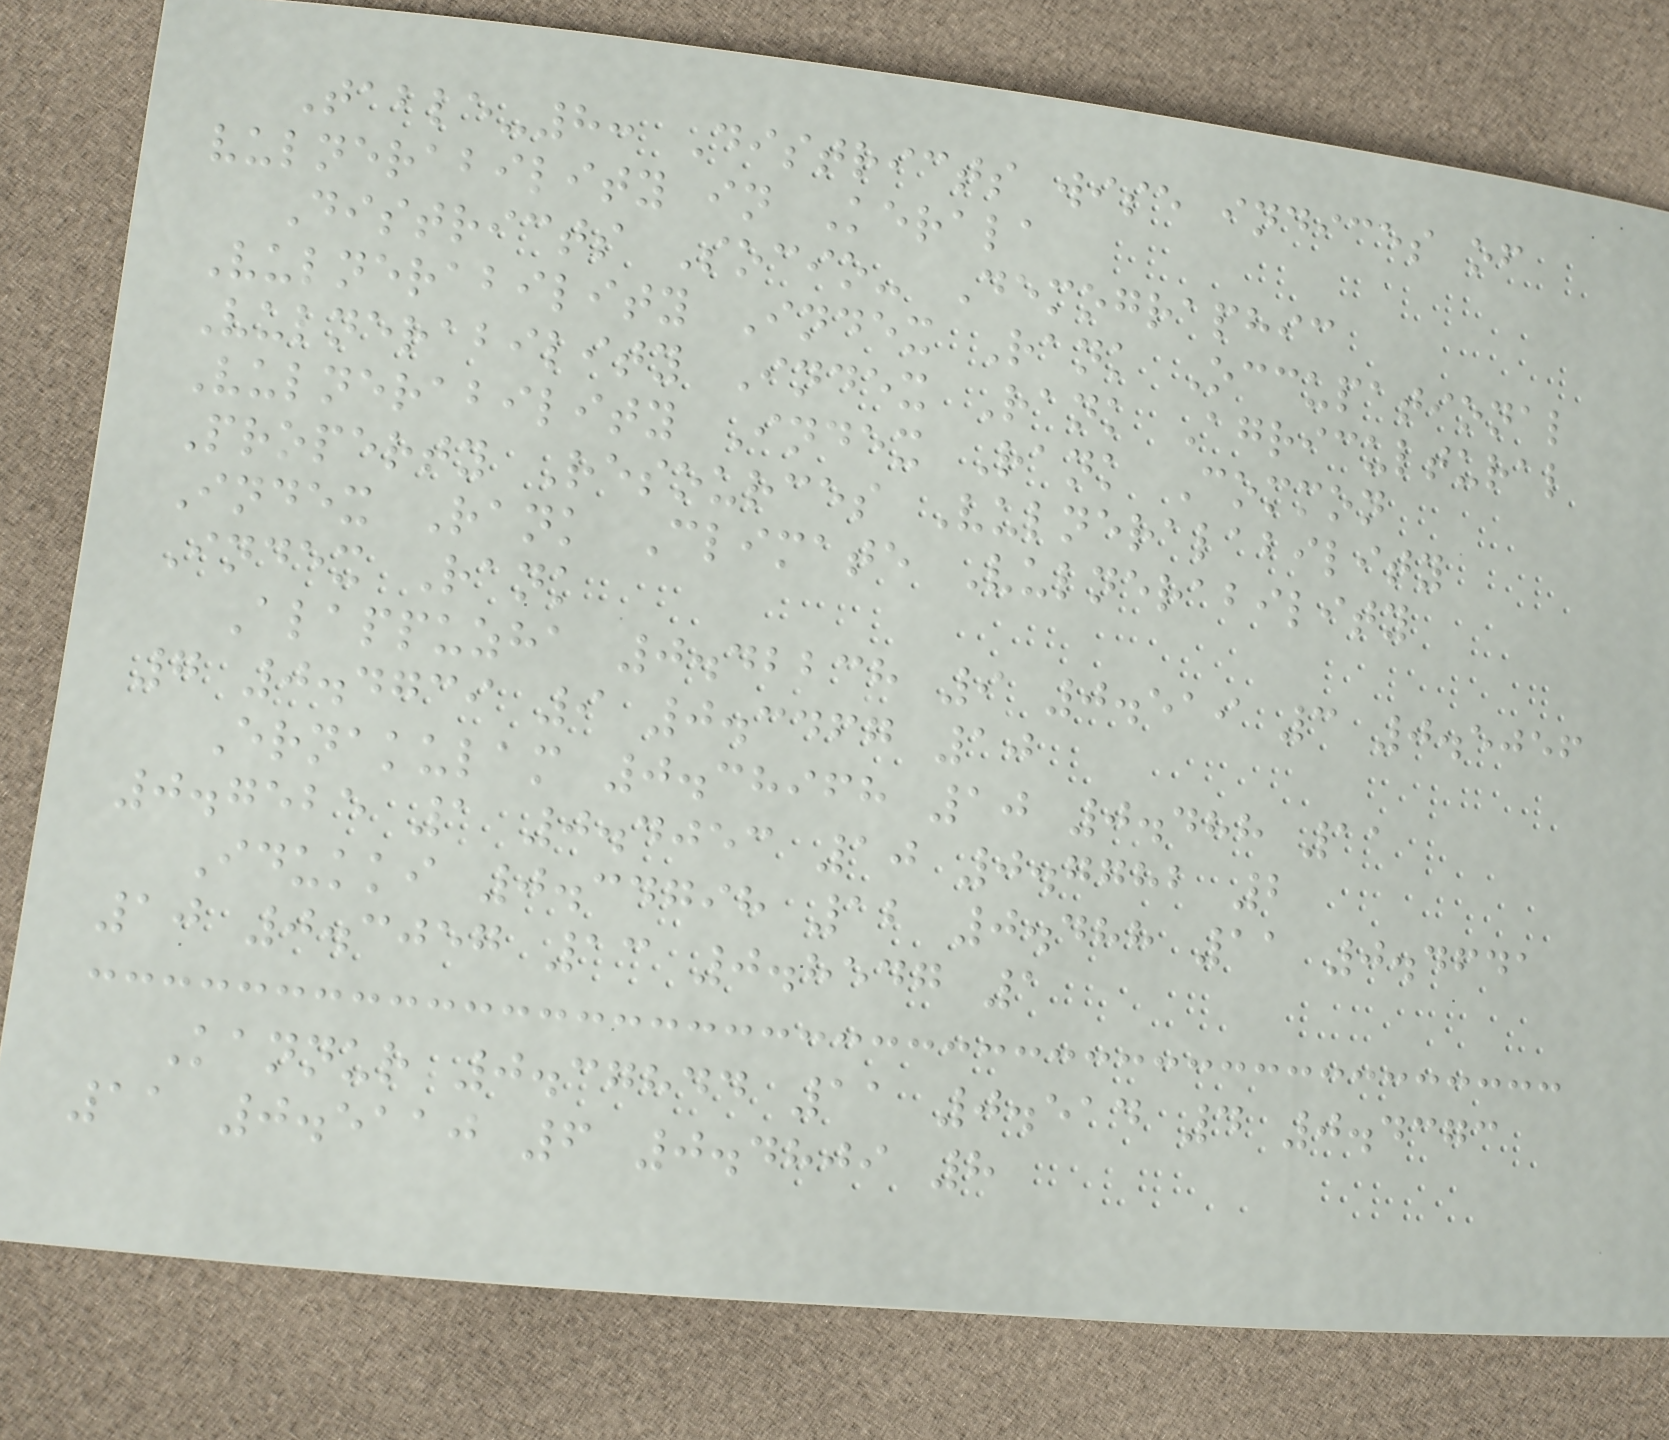Table-8: Districts wise indices of
vulnerability in Kerala
Districts Socio- Demographic
Vulnerability Index Rank Occupational
Vulnerability Index Rank Agricultural
Vulnerability Index Rank Common
Property Resources Vulneralability
Index Rank Climate Vulnerability
Index Rank
Alappuzha 0.42238 9 0.519 3 0.5056
7 0.4739 9 0.3467 10
Ernakulam 0.38968 10 0.488 11
0.7525 1 0.4053 10 0.7782 2
Idukki 0.34798 12 0.488 11 0.4641
10 0.3057 13 0.8547 1
Kannur 0.37844 11 0.514 4 0.4373
11 0.5110 6 0.4809 8
